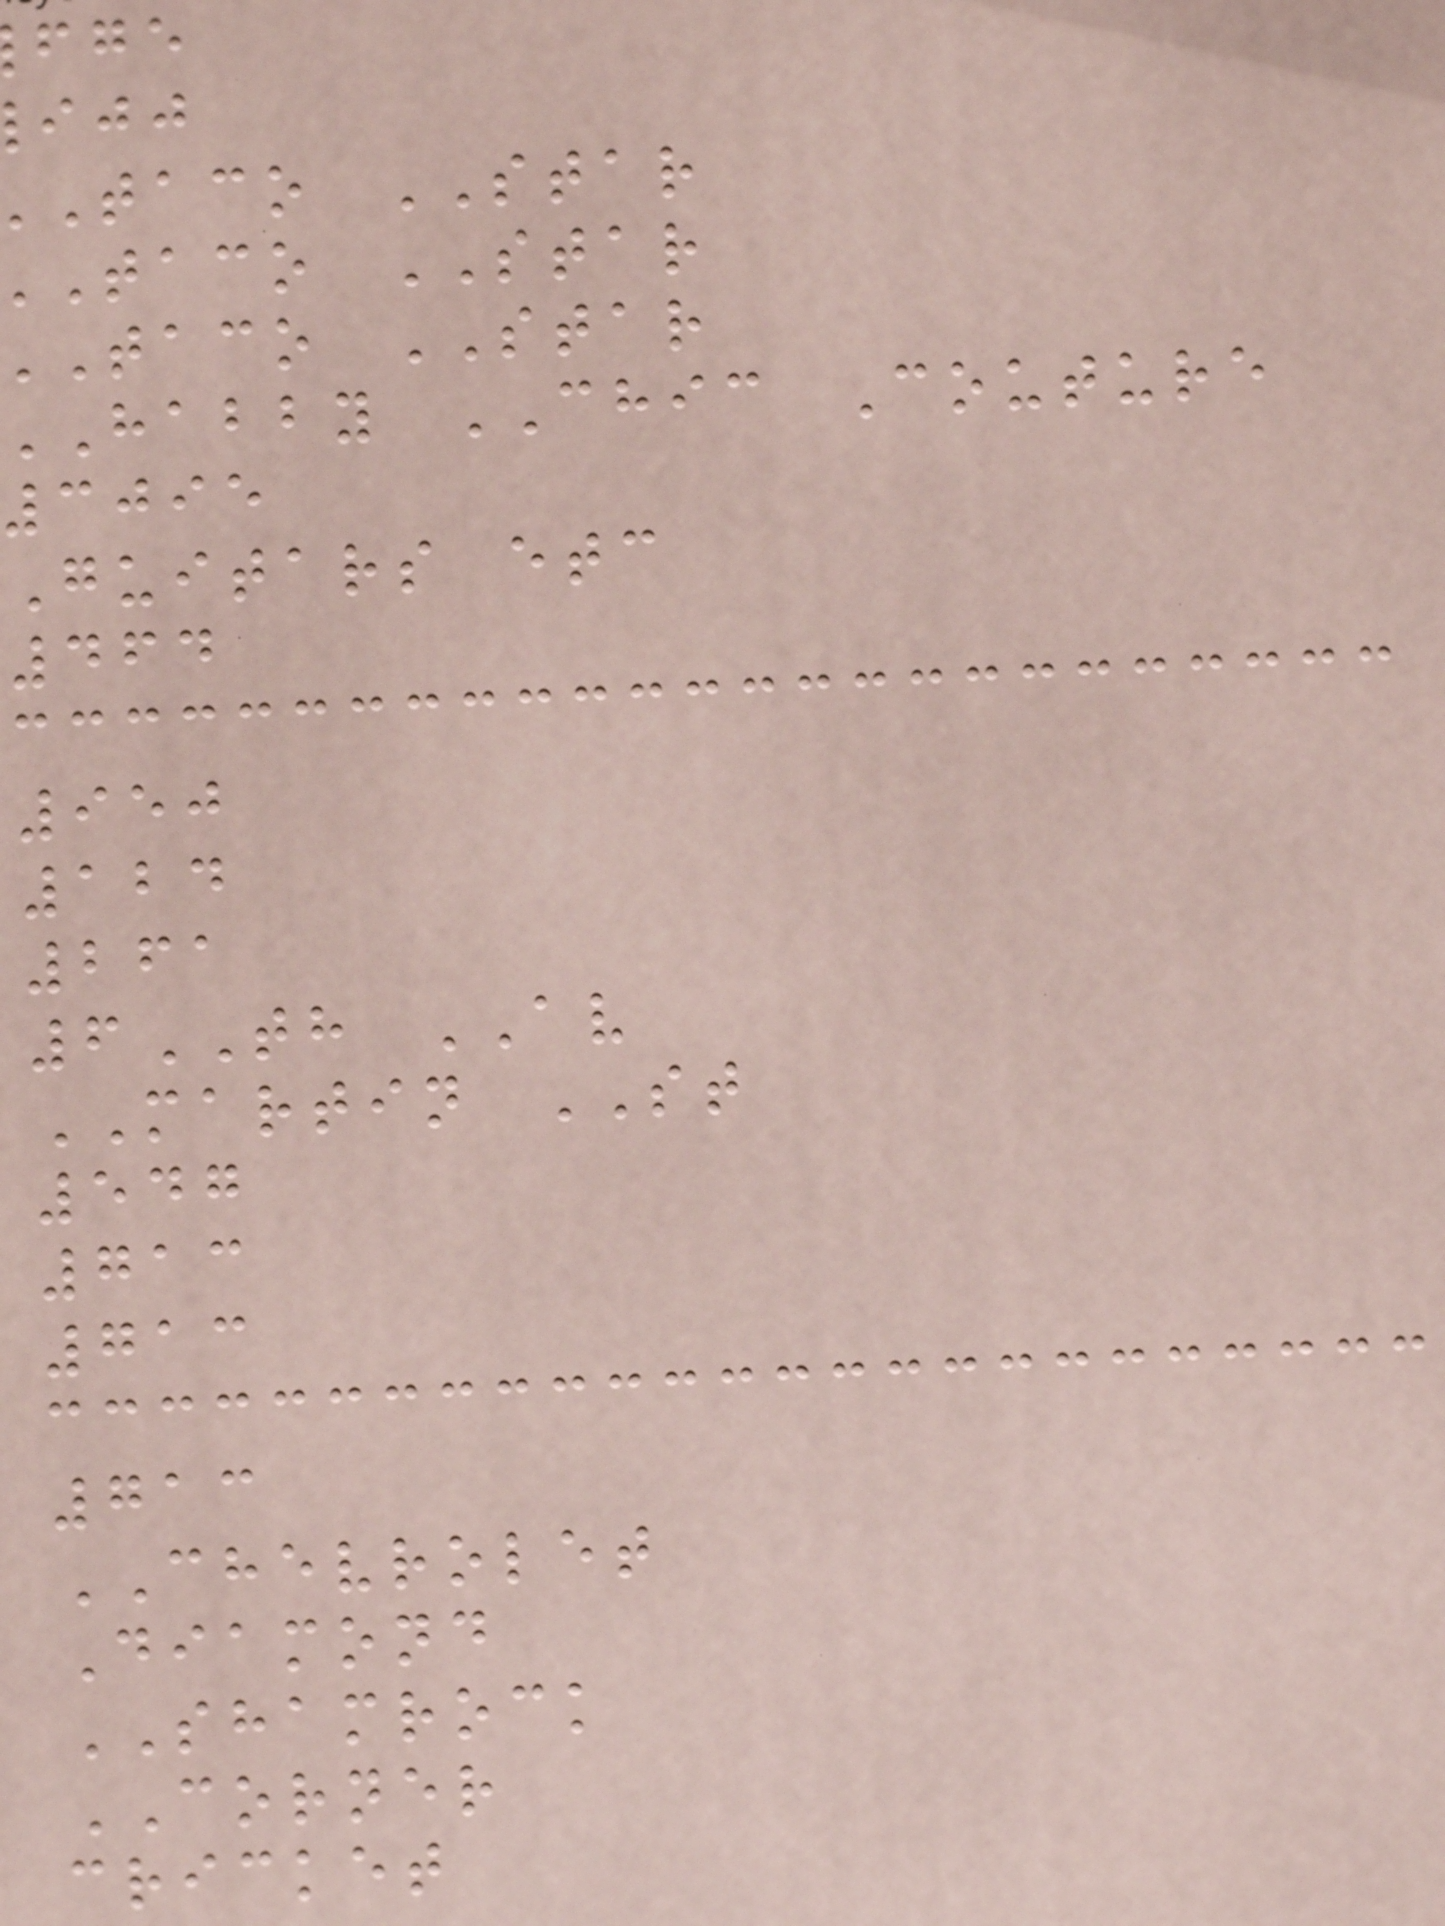taco STAR
taco STAR
taco STAR
habby CHIC Couture
3095
Guitars etc
464
950
124
261
6TH AV
MARTIN ST
547
713
713
713
CHEVROLET
Diamond
SHAMROCK
CORNER
cricket
